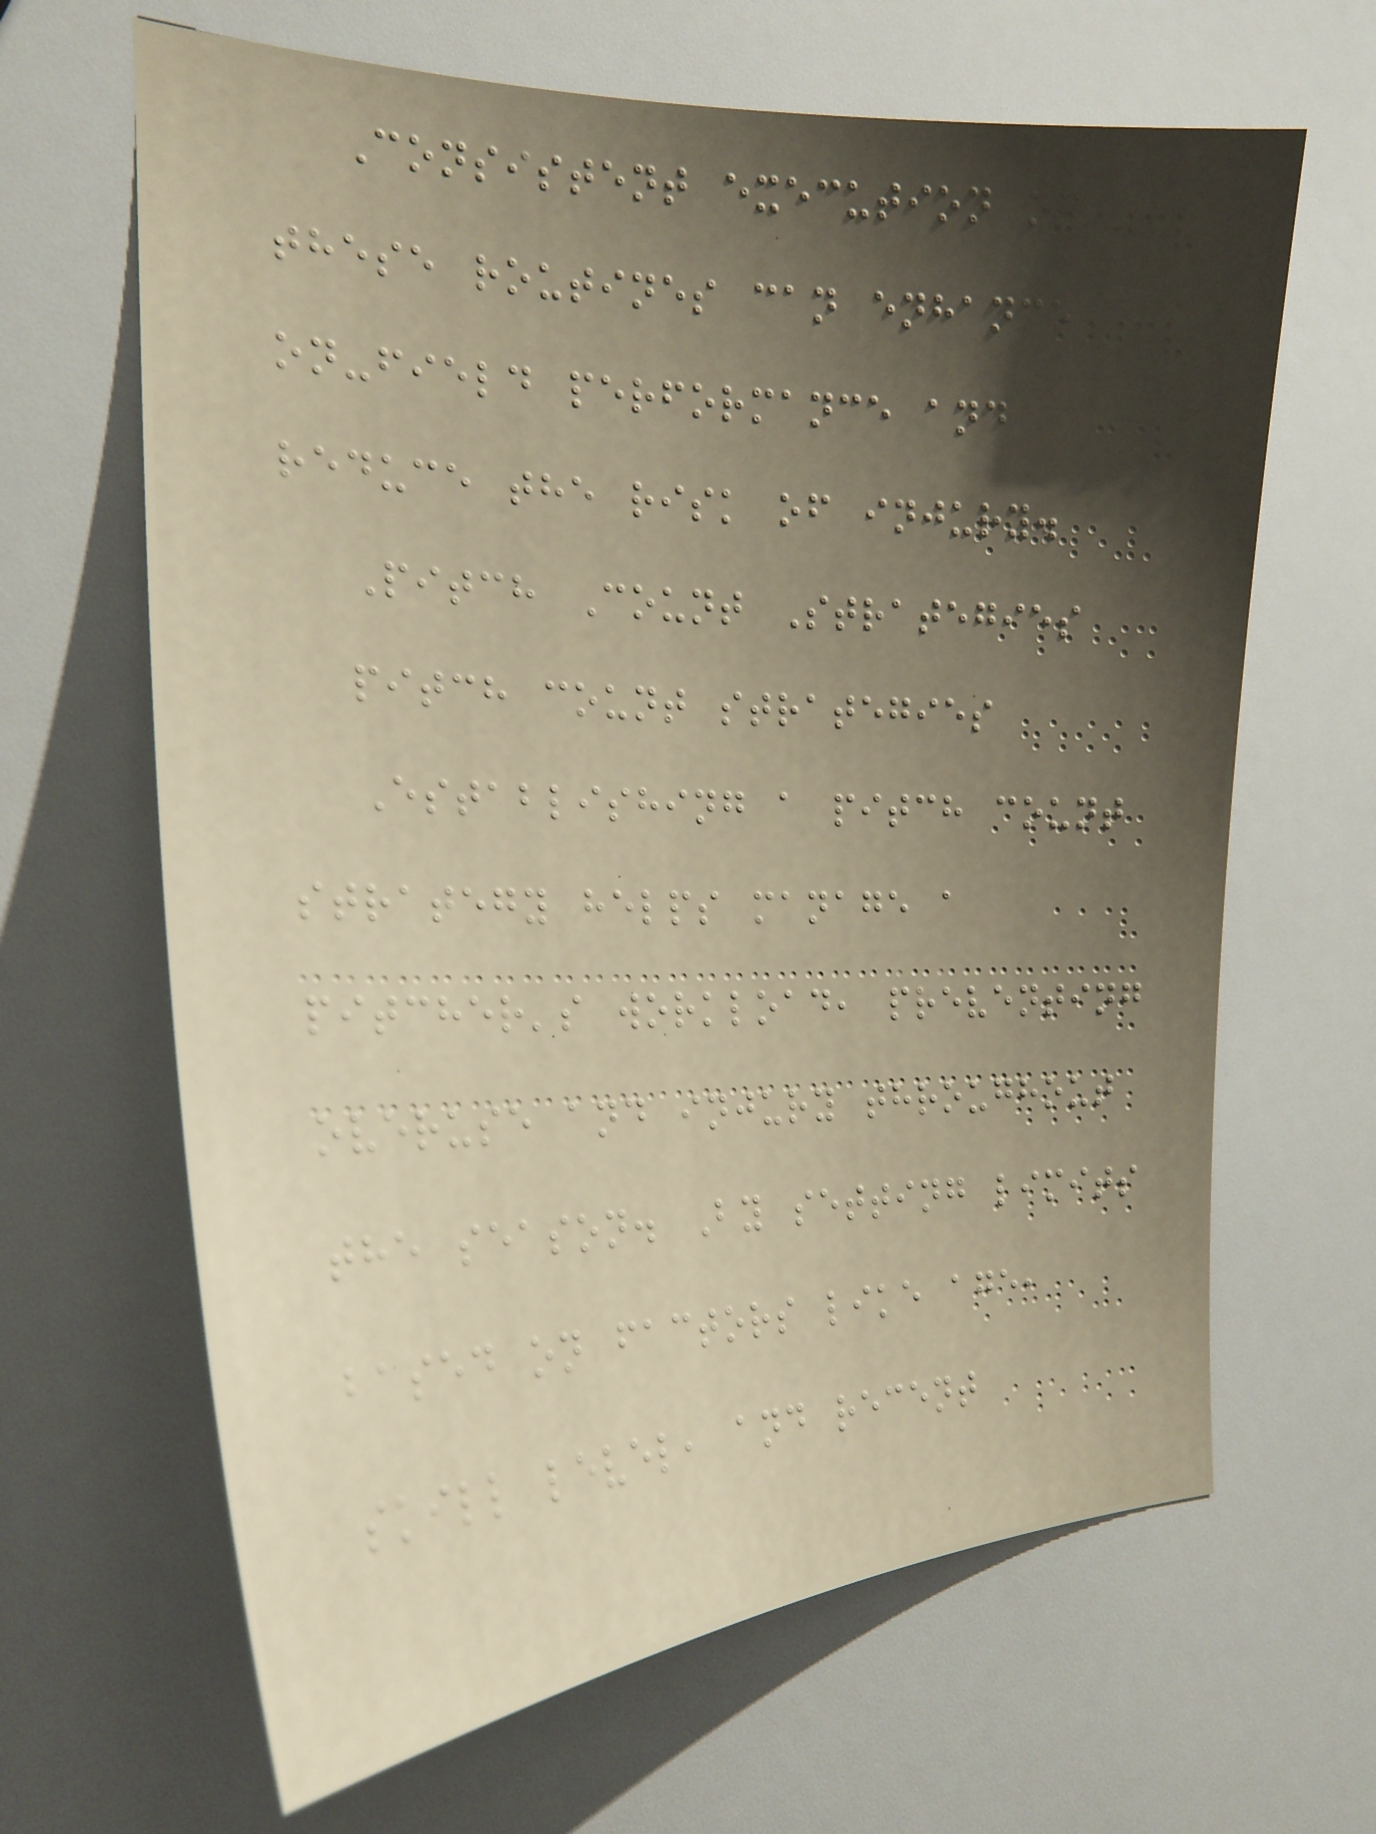Consistent execution of
these routines can enhance
on-field performance and
reduce the risk of injury.
Pitch Count Strategies
pitch count strategies
Establishing a pitch count
strategy helps manage a
pitcher's workload, preventing
overuse and injury throughout
the season. By setting limits
based on factors like age,
skill level, and recent
